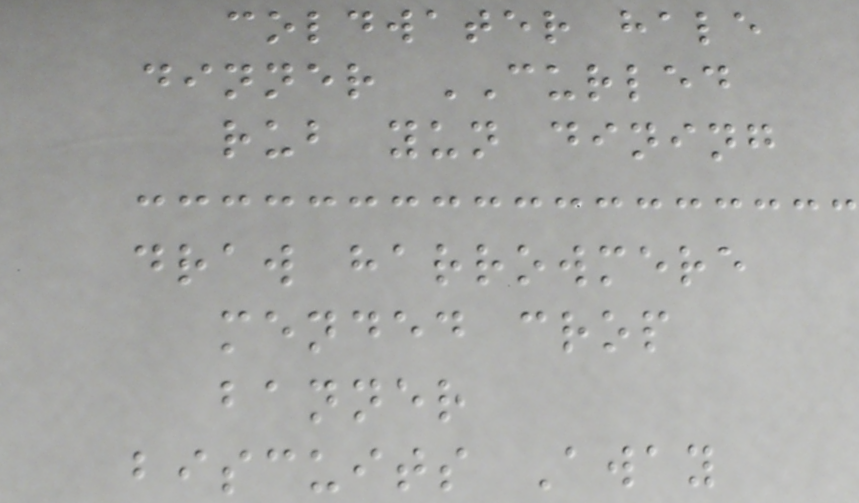coldwater hale
dinner CURLED
rub yun dining
draw harrowmere
mended crop
banner
biscuits Away
